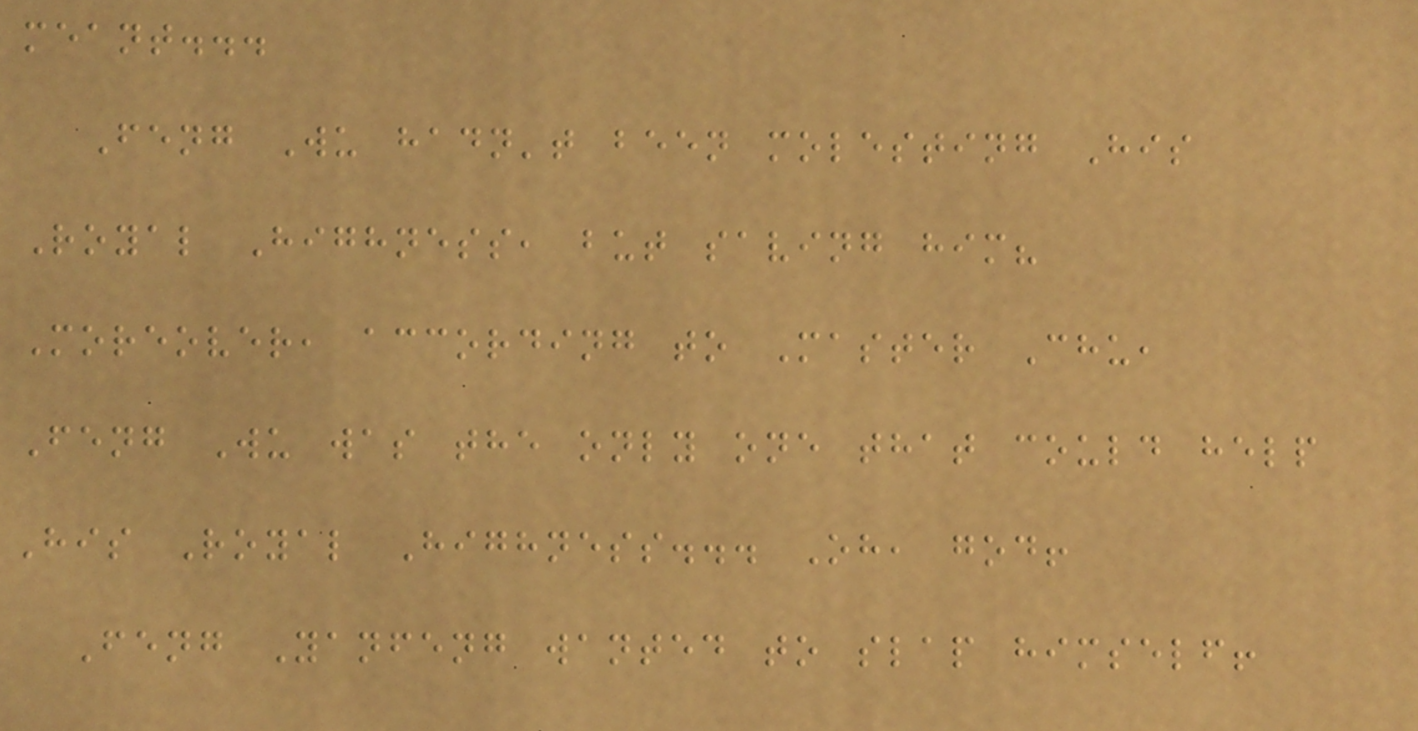meant...
Feng Wu hadn't been molesting His
Royal Highness, but saving him?
Moreover, according to Master Chu,
Feng Wu was the only one that could help
His Royal Highness... Oh, god!
Feng Yanfeng wanted to slap himself!
